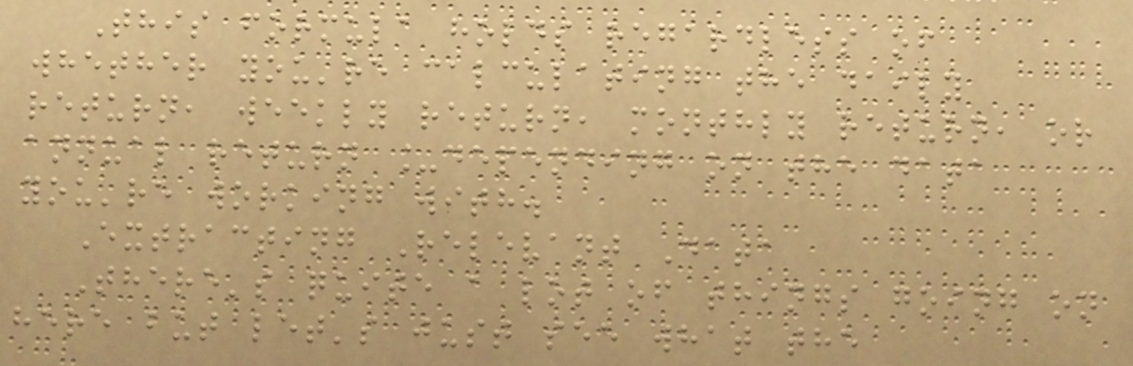This formula holds regardless of
whether you're calculating the daily
return, weekly return, monthly return, or
annual return _depending on the data
you're working with.
Extracting Relevant Data
There's quite a lot of things going on
here but let's just see what the
